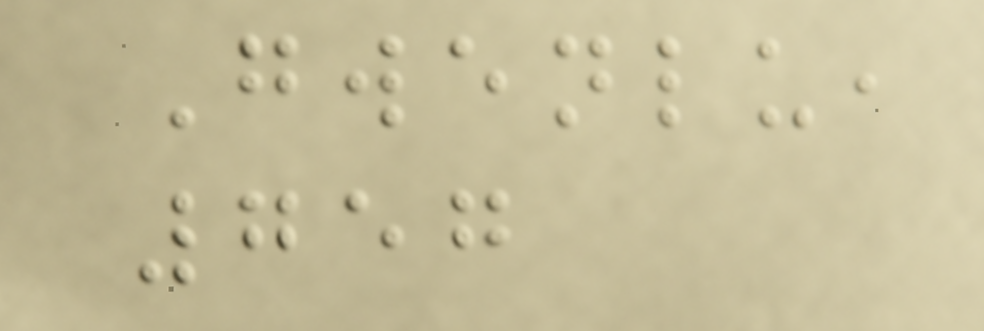Gwenlu,
757
